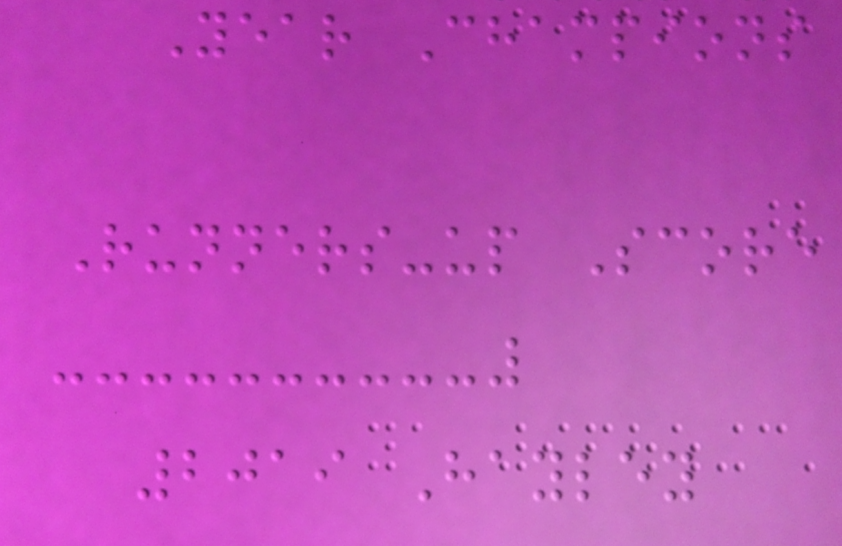Year Champions
Runners-up Score
2019 Hayley
